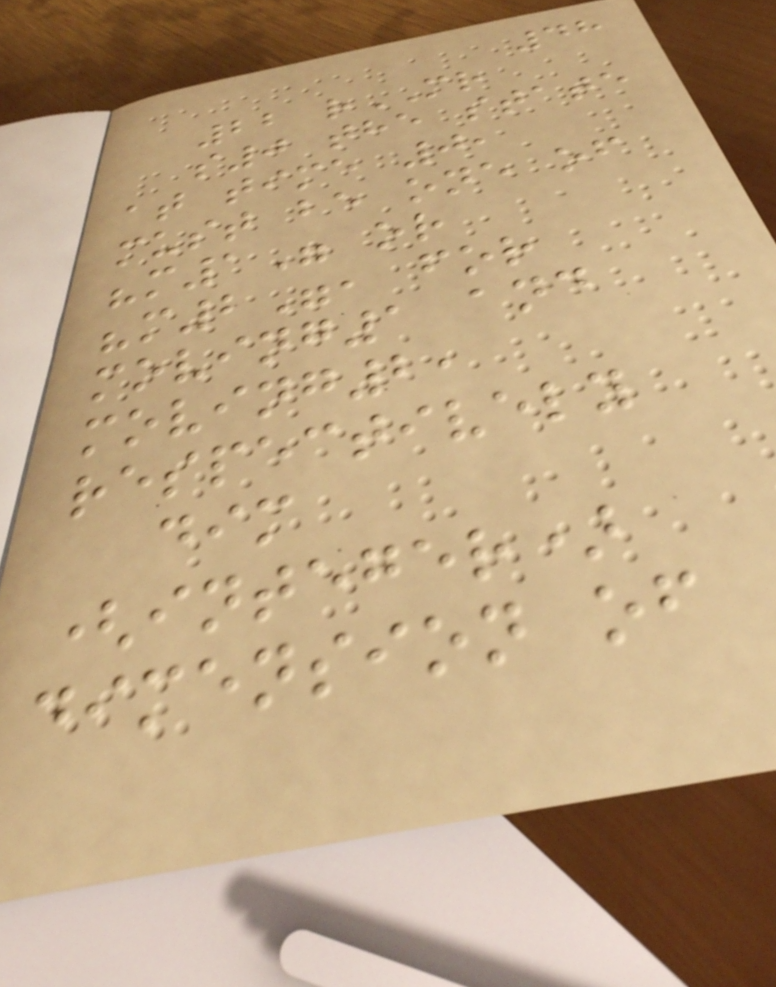48
22 rMR
s0 the state
at time 0,
must be one of
"m1" or
"m2", for
moving1 and
moving2,
respectively
dim
(integer)
dimension of
